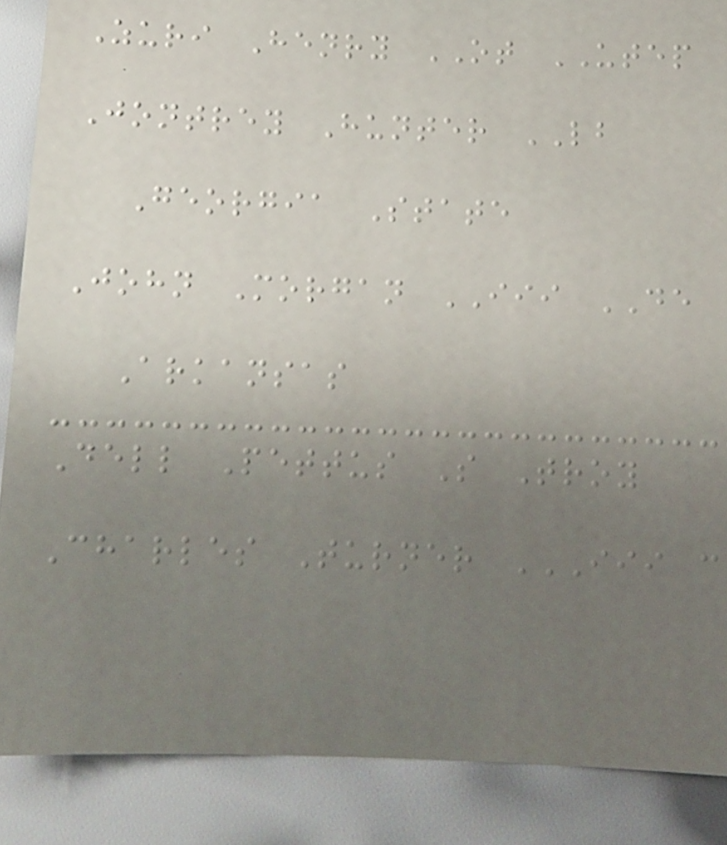Zuri Henry OT UTEP
Jontrey Hunter LB
Georgia State
John Morgan III DE
Arkansas
Dell Pettus S Troy
Charles Turner III C
